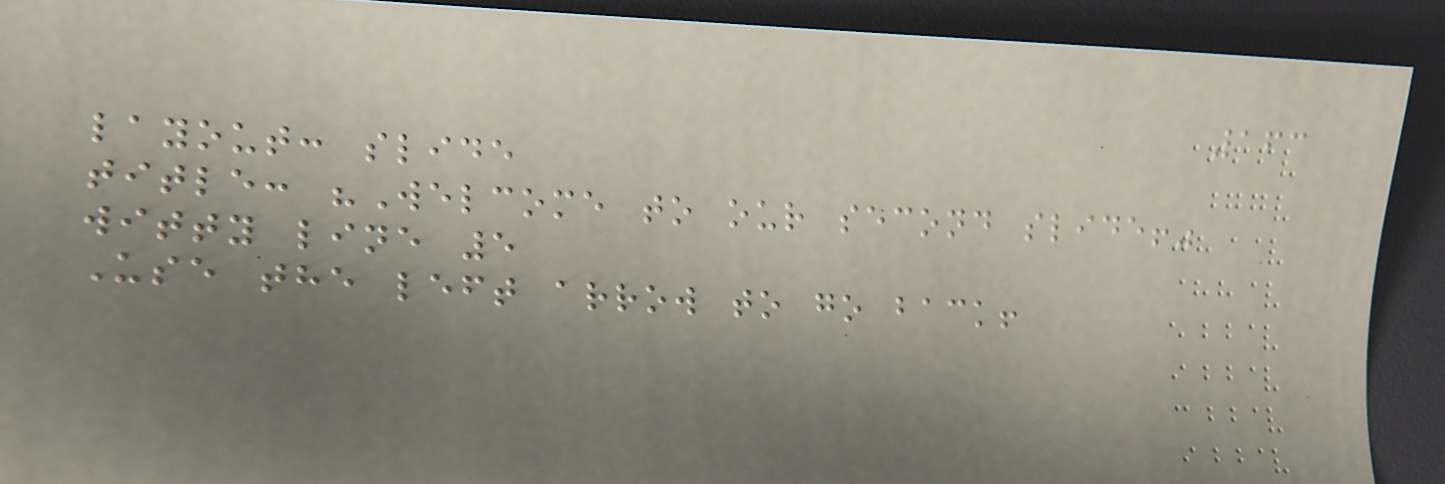163
layout: slide
title: "Welcome to our second slide!"
witty line 5
Use the left arrow to go back!
